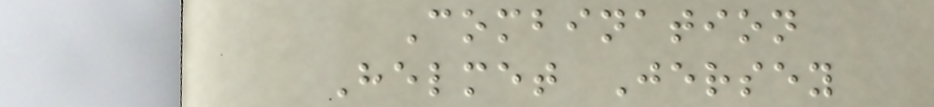Combination
Helmet Jersey
